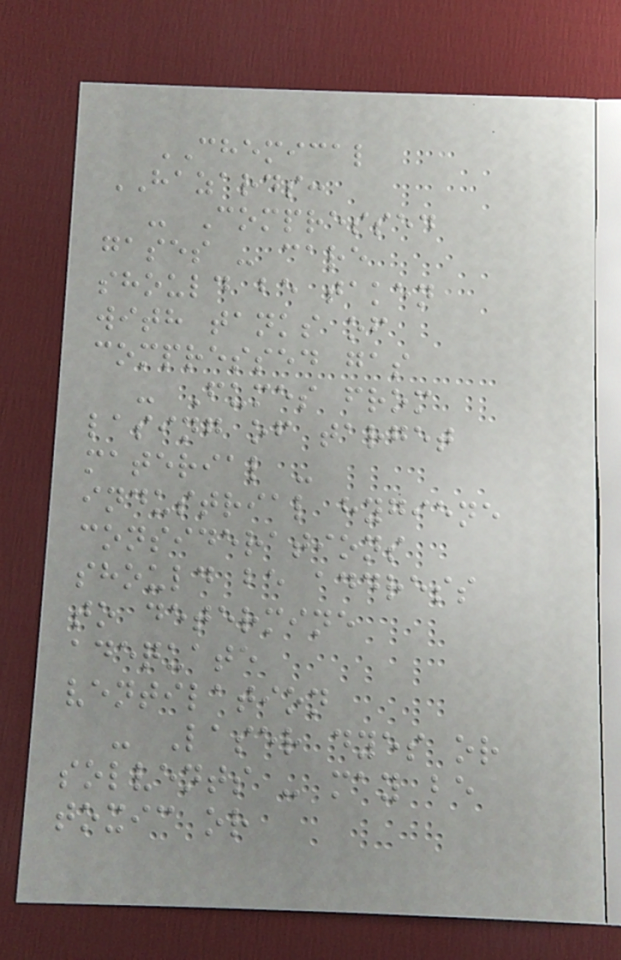CHEMICAL
HAZARDS:
- Compressed
gases - care
should be taken
with tanks of
compressed gas
- Fumes from
lasing of target
material -
industrial hygiene
considerations
should be address
to determine
adequate
ventilation
- Laser dyes or
solvents - may be
toxic or
